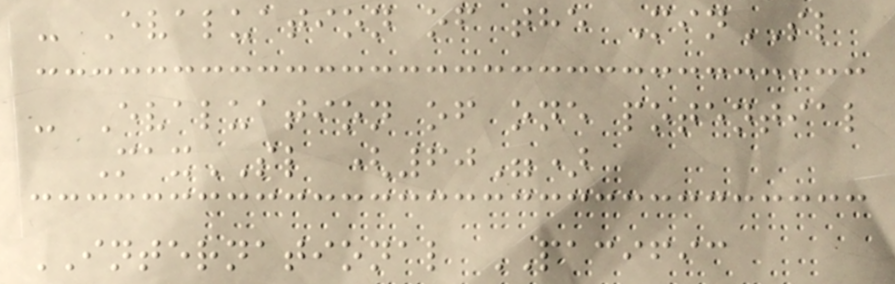- Evaluation of the MinSL
- Evaluation of one potential
MaxSL (60")
INTERNATIONAL PACIFIC
